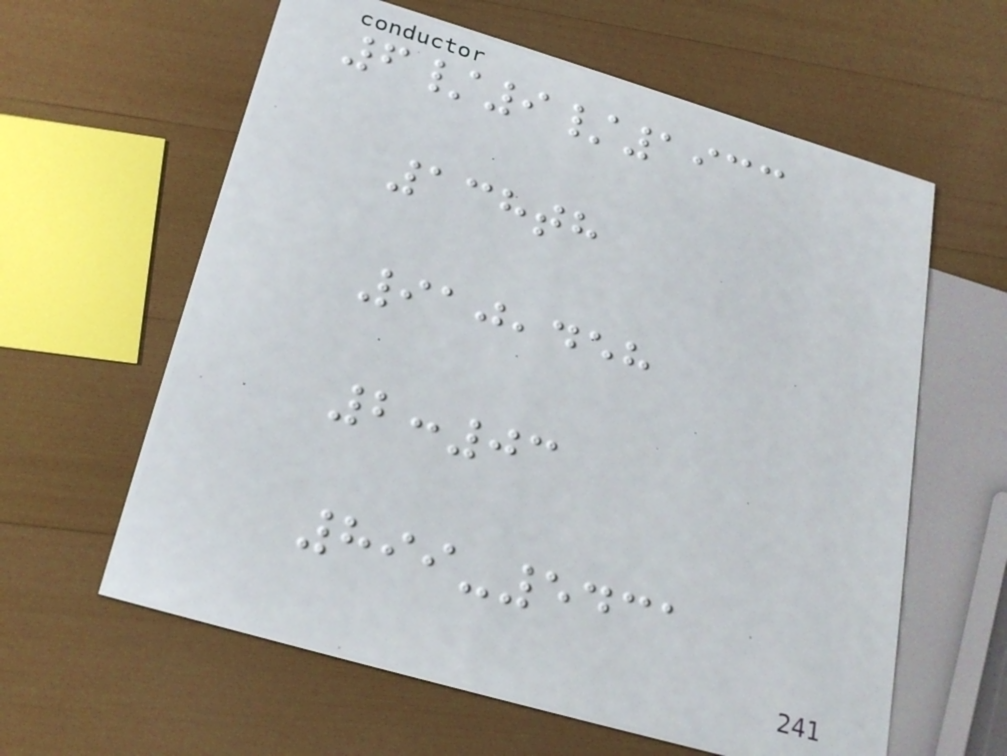6/9/1933
138th
910,458
2:03
899-5431
